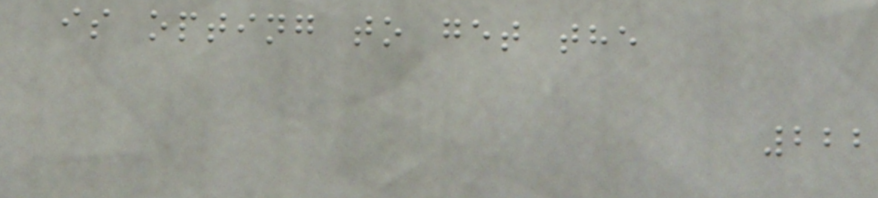is opting to get the
222
